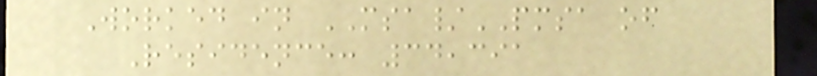Worked in MSA/PMSA of
Residence: 34,391
